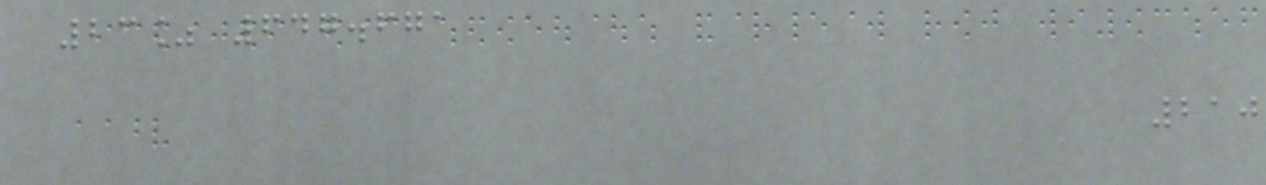23% 647.671
210
